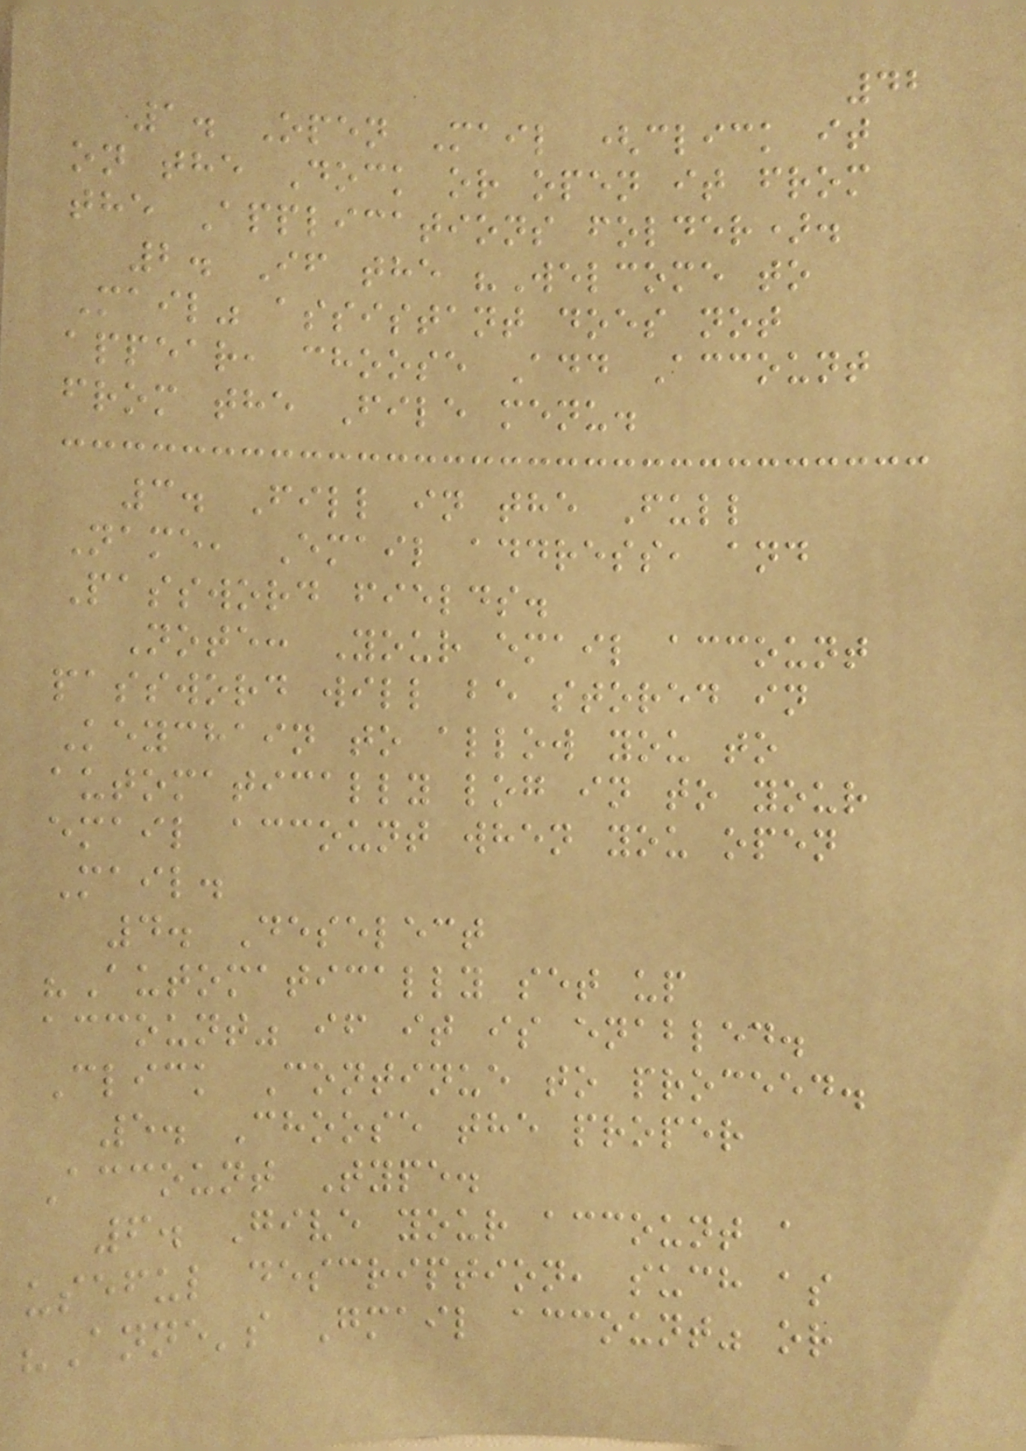42
1. Open Mail (click it
on the Dock or open it from
the Applications folder).
2. If the "Welcome to
Mail" assistant does not
appear, choose Add Account
from the File menu.
3. Fill in the Full
Name, Email address, and
Password fields.
Note: Your email account
password will be stored in
Keychain to allow you to
automatically log in to your
email account when you open
Mail.
4. Deselect
"Automatically set up
account" if it is enabled.
Click Continue to proceed.
5. Choose the proper
Account Type.
6. Give your account a
useful description, such as
"Anne's Gmail account" or
